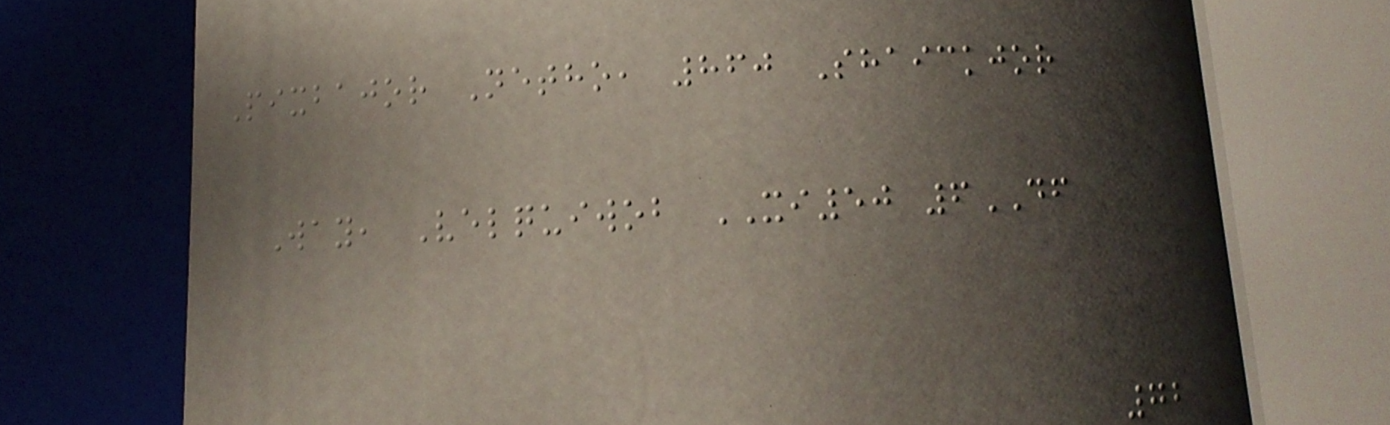Pixbajor Netho, 860 Shaickjor
Way, Velquiwob XI50 6DF
72
